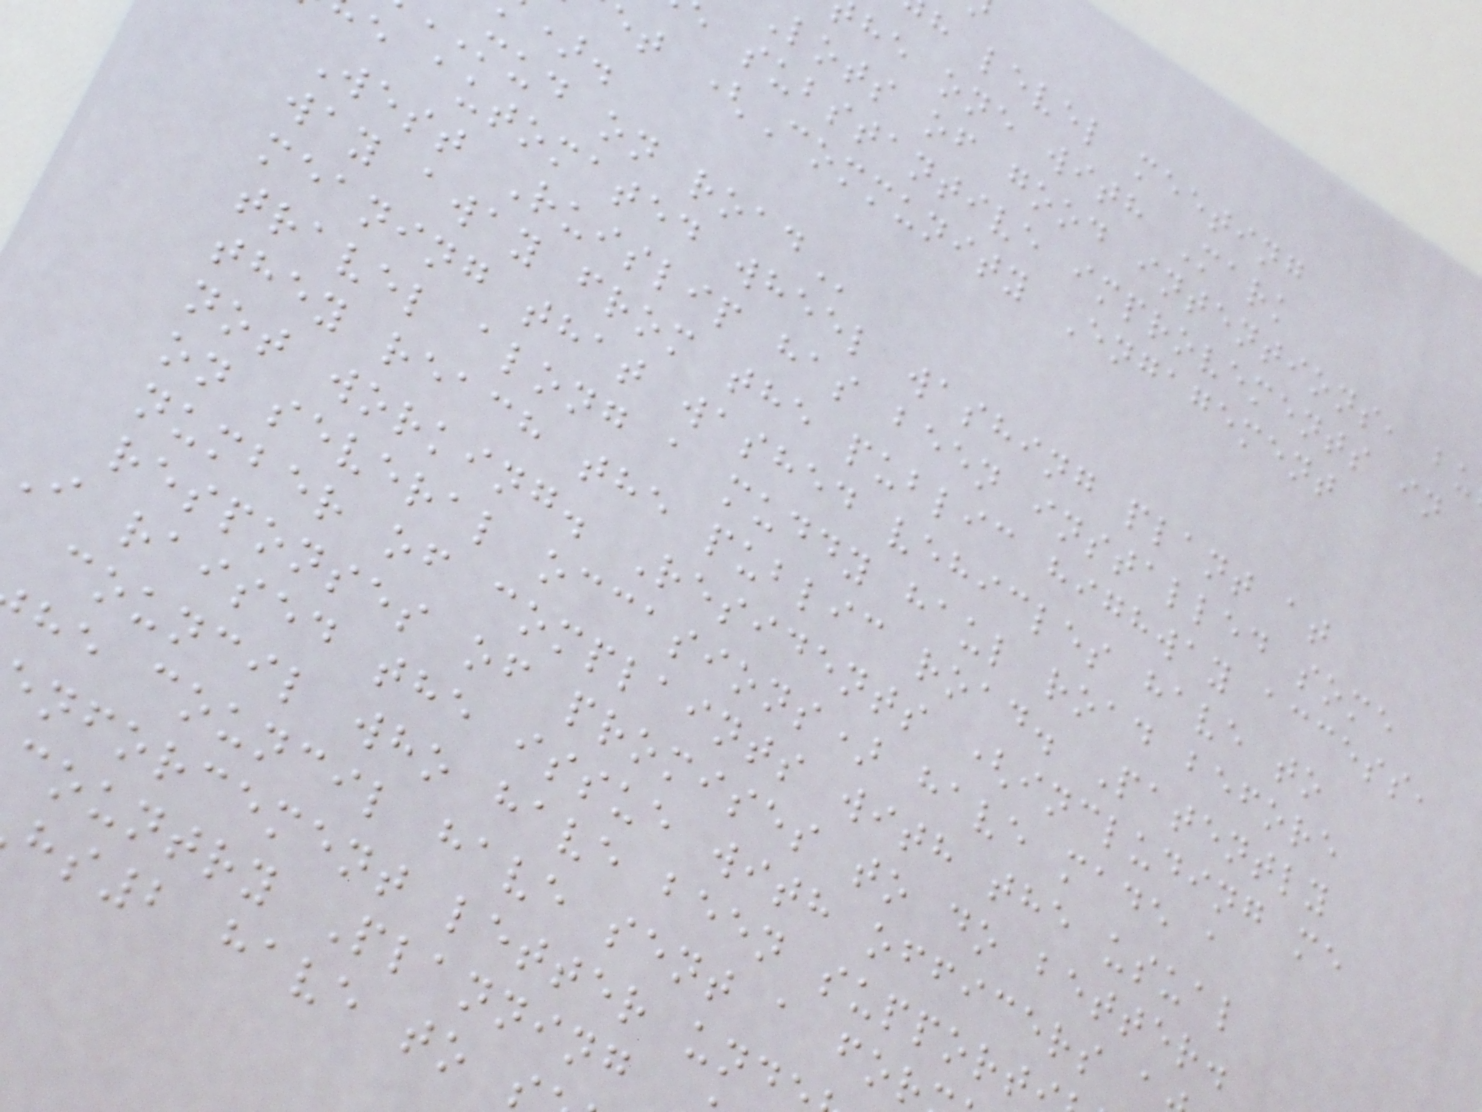h level meeting
he one with Mark
lots of good intentions, bu
substantive improvements in
et (Community Engagement
mud on
e automated wheel washing plant at
West Ruislip has been installed some
way away from the public highway access,
meaning that washed vehicles have to
travel along a muddy haul road before
they reach the public road. Patently
not working. Residents (including me
on several occasions) have made a
number of complaints with the usual
responses of promises to do better.
I raised the issue with officers a
council who have been support
he council have sent a for
nforcement letter und
country Planning
hs2 have to
